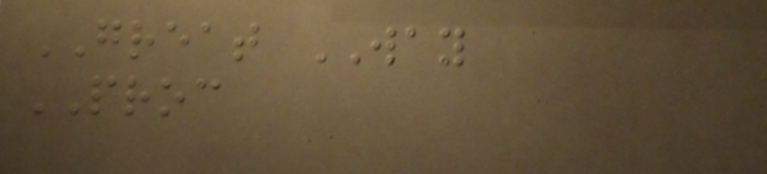GREAT WAY
PROC
